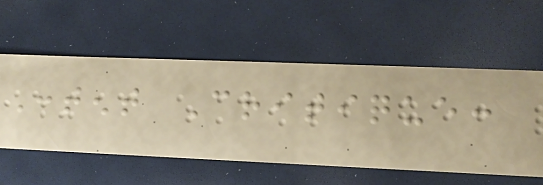Content Critique:
